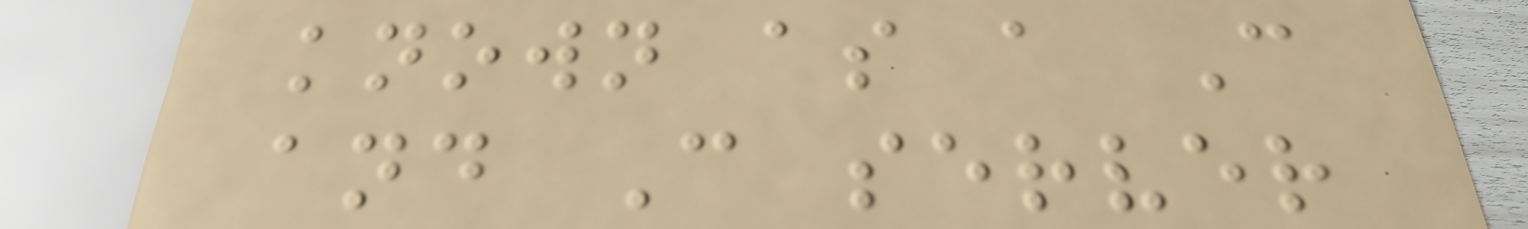known as a C
and C server
